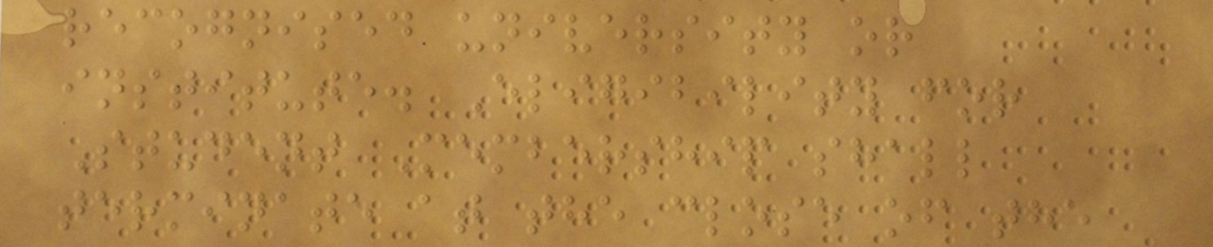recognised university or
institute. Eligibility for
Student Membership shall
terminate at the close of the
